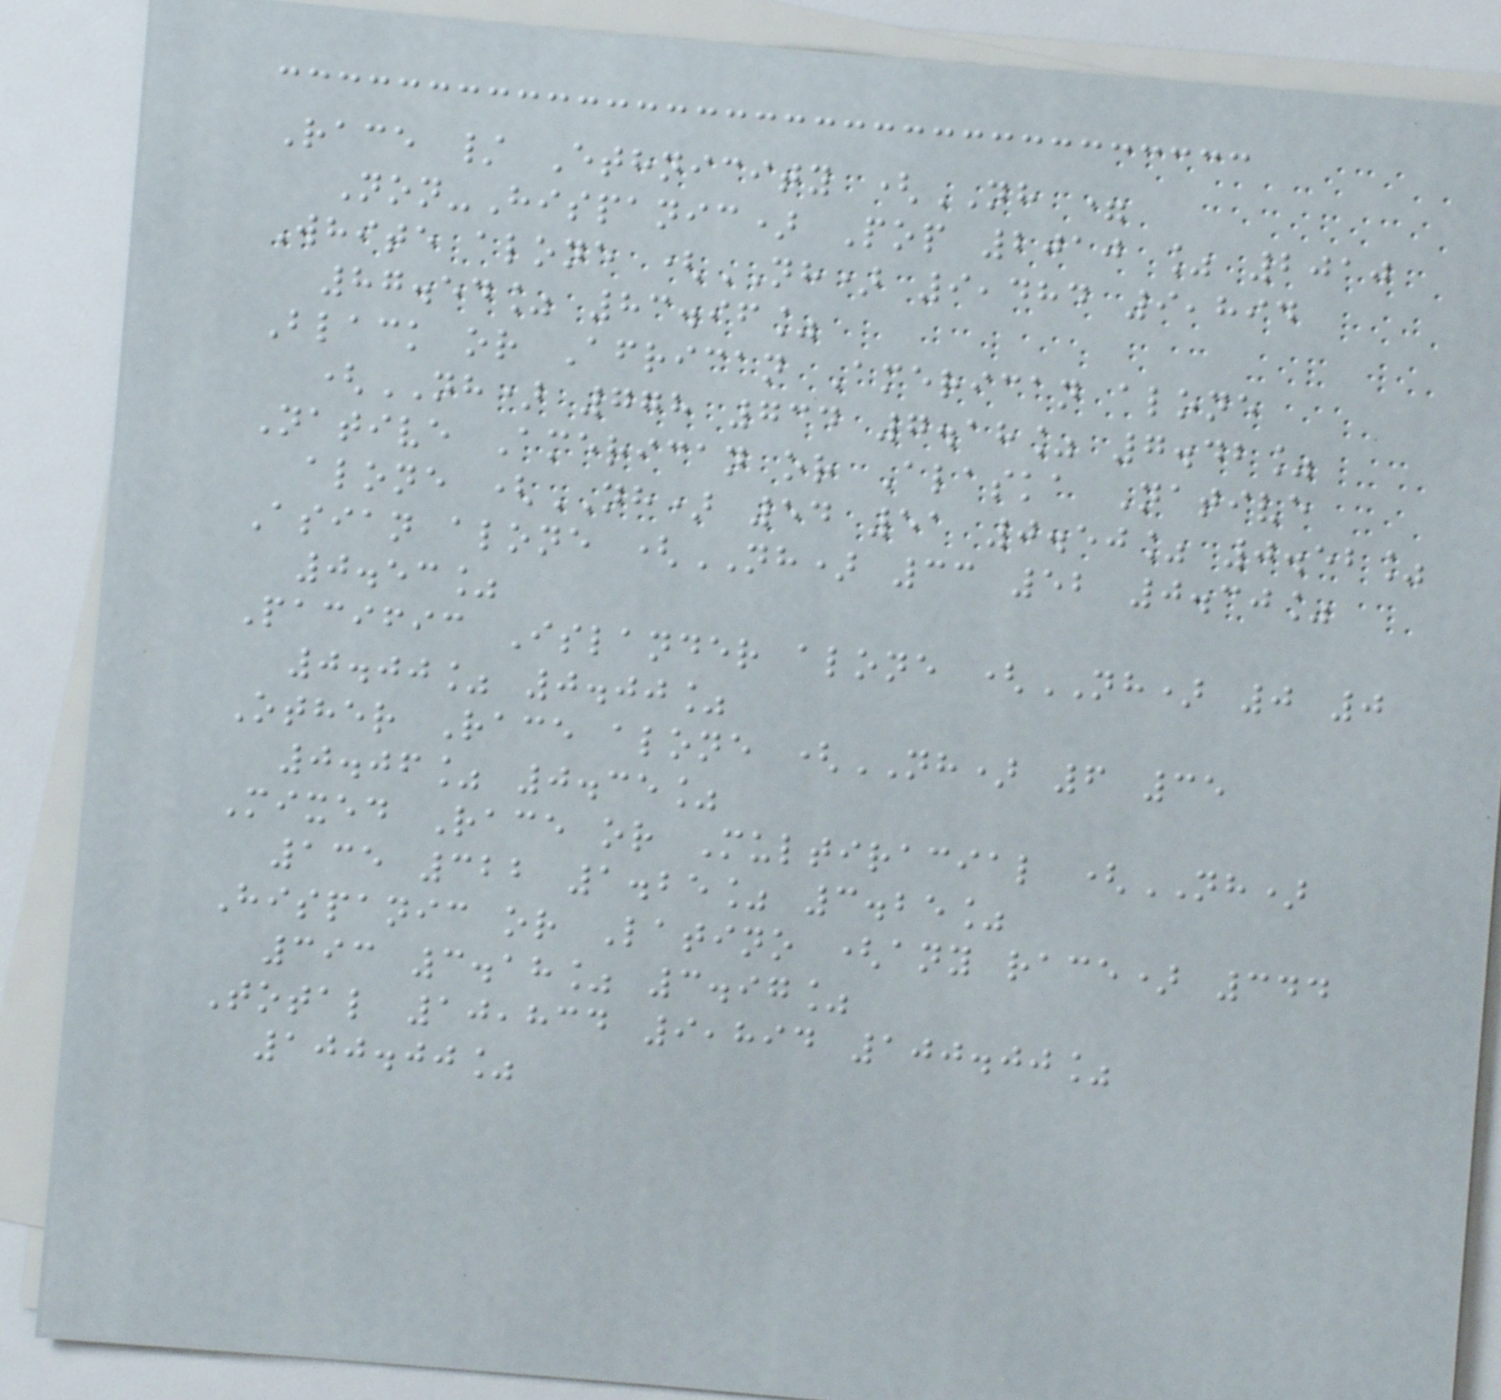Race / Ethnicity (NH =
Non-Hispanic) Pop 2010 % 2010
White alone (NH) 9,484 9,894
87.54% 83.96%
Black or African American alone
(NH) 778 734 7.18% 7.42%
Native American or Alaska Native
alone (NH) 54 51 0.50% 0.52%
Asian alone (NH) 33 52 0.30%
0.53%
Pacific Islander alone (NH) 0 0
0.00% 0.00%
Other Race alone (NH) 6 35
0.06% 0.35%
Mixed Race or Multiracial (NH)
135 322 1.25% 3.25%
Hispanic or Latino (any race) 344
393 3.18% 3.97%
Total 10,834 9,894 100.00%
100.00%
